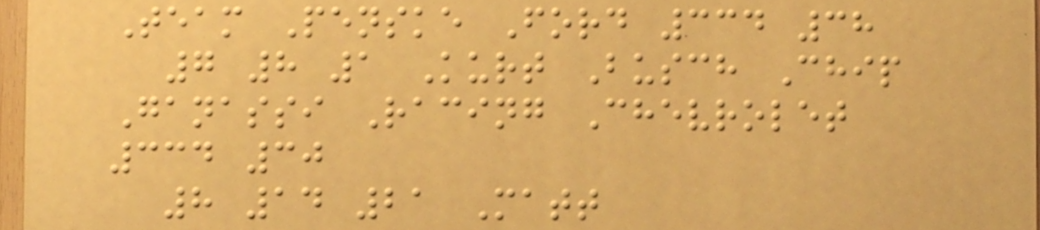Team Penske Ford 334 38
7 8 1 Kurt Busch Chip
Ganassi Racing Chevrolet
334 30
8 14 21 Matt
